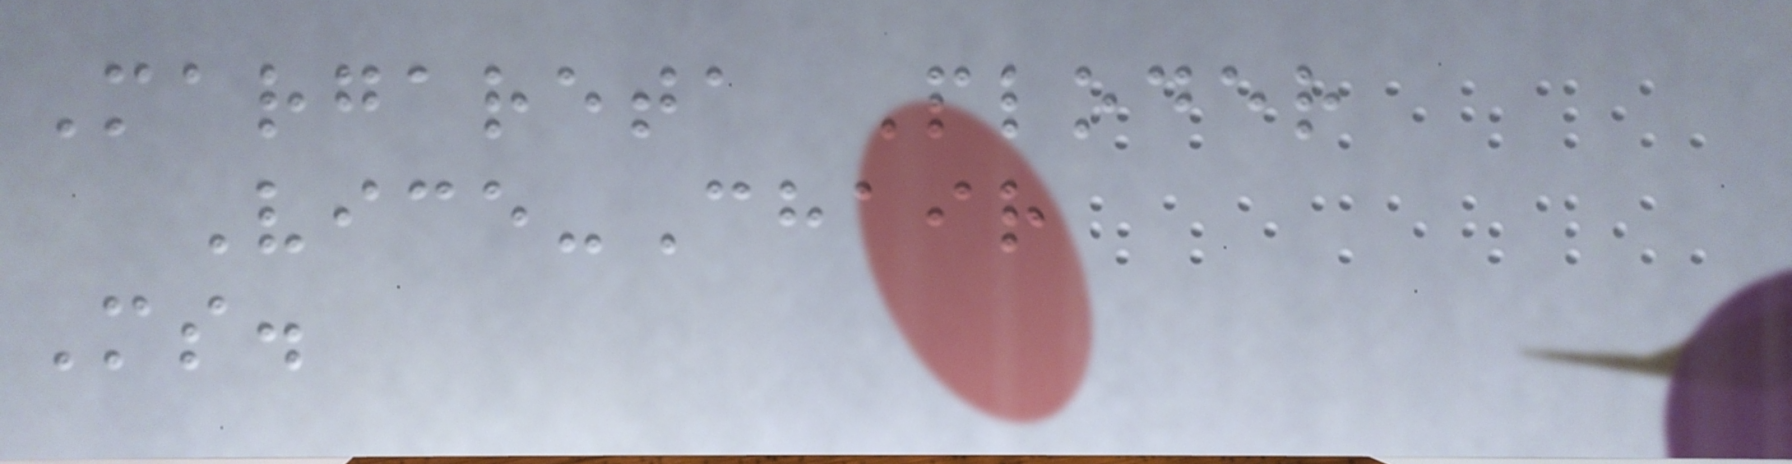Margareta Ploder
Vice-Chair
Ms.
